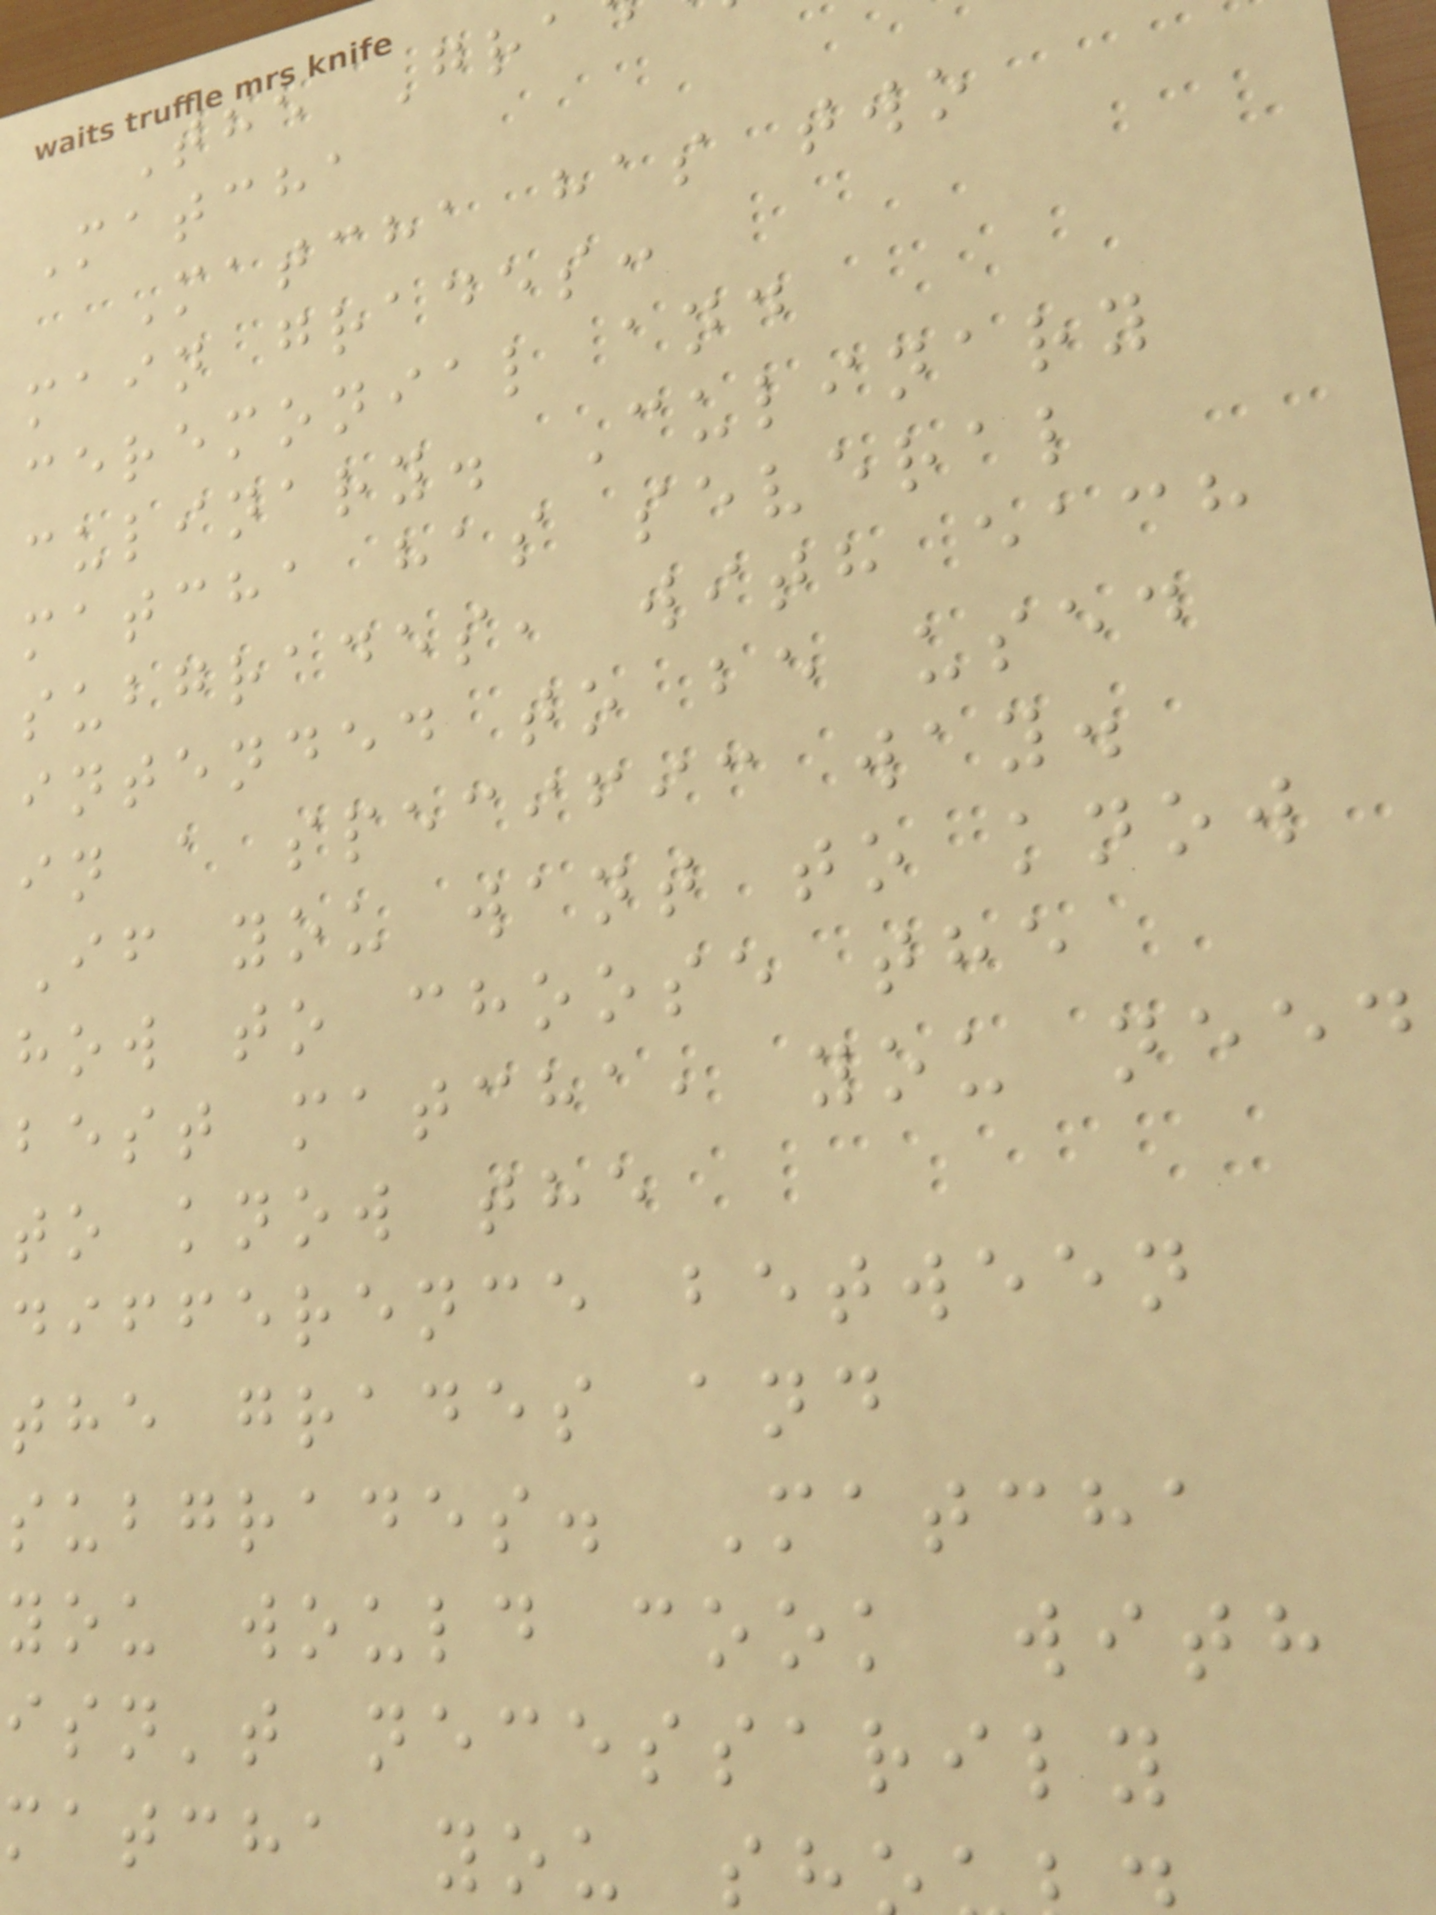The Gra
Matcha
Matcha has two
main grades:
ceremonial and
culinary. Culinary
matcha has several
subgrades, with each
intended to be used
in a specific way.
If you want to know
how to choose the
best matcha, you need
to know the
difference between
the grades and
subgrades. Matcha
you would cook with
isn't necessarily
matcha you s
